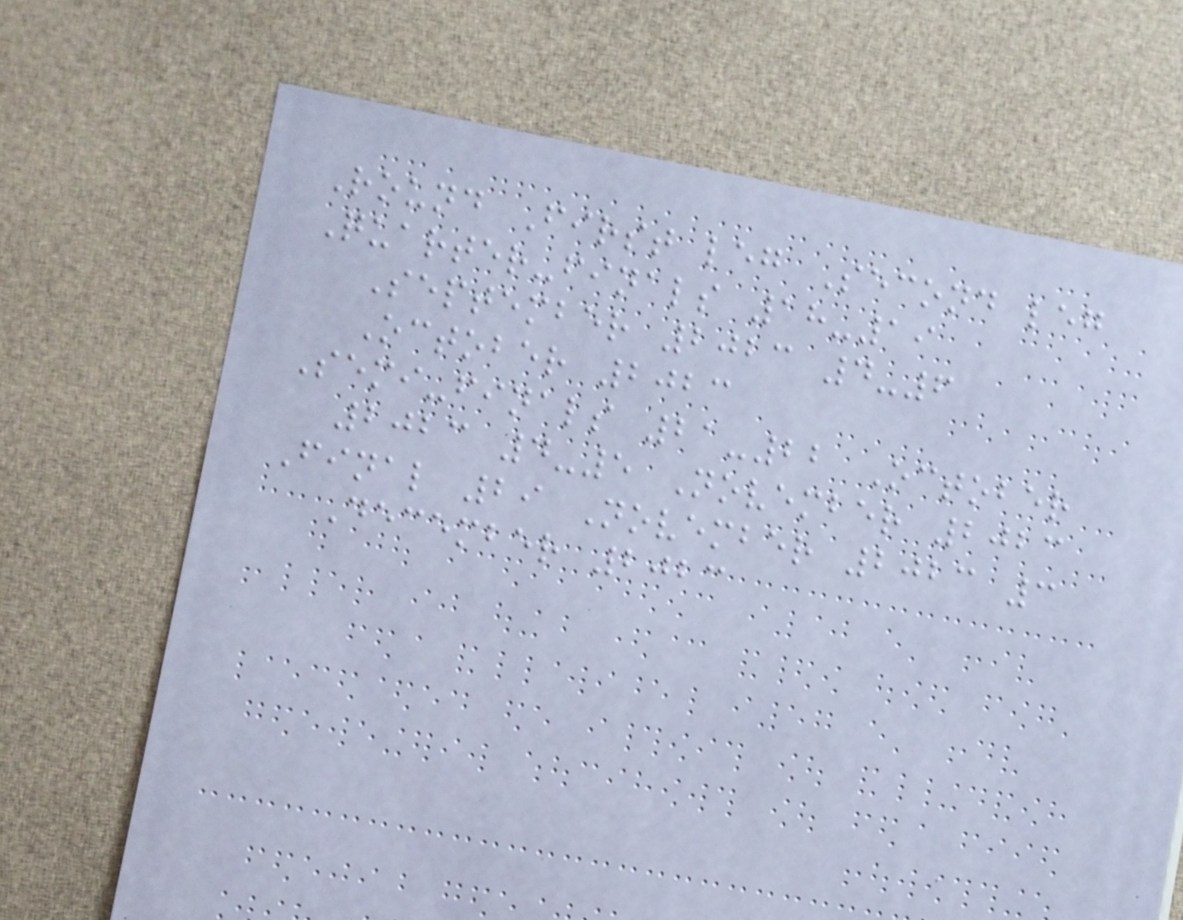Round First leg Second leg
Quarter-finals 18-19
September 2023 4-6
October 2023
Semi-finals 21-22 October
2023 4-5 November 2023
Final 29 November 2023 3
December 2023
